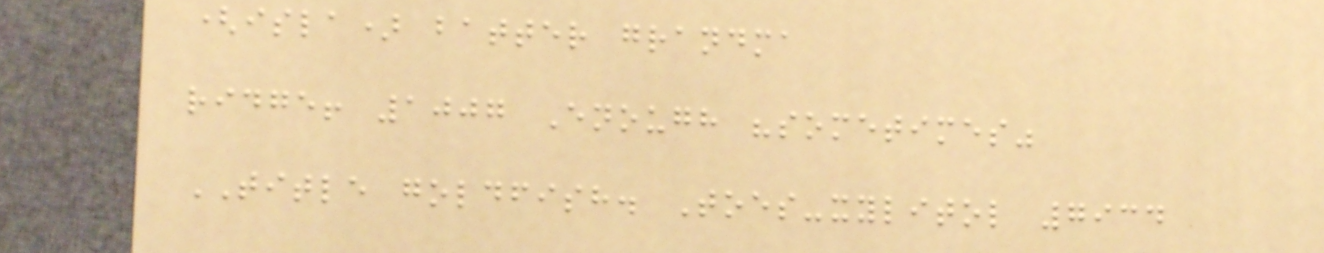(isla) batter grandma
ridge! 1007 Enough "sometimes"
TITLE goldfish. Toes-xylitol 7934
